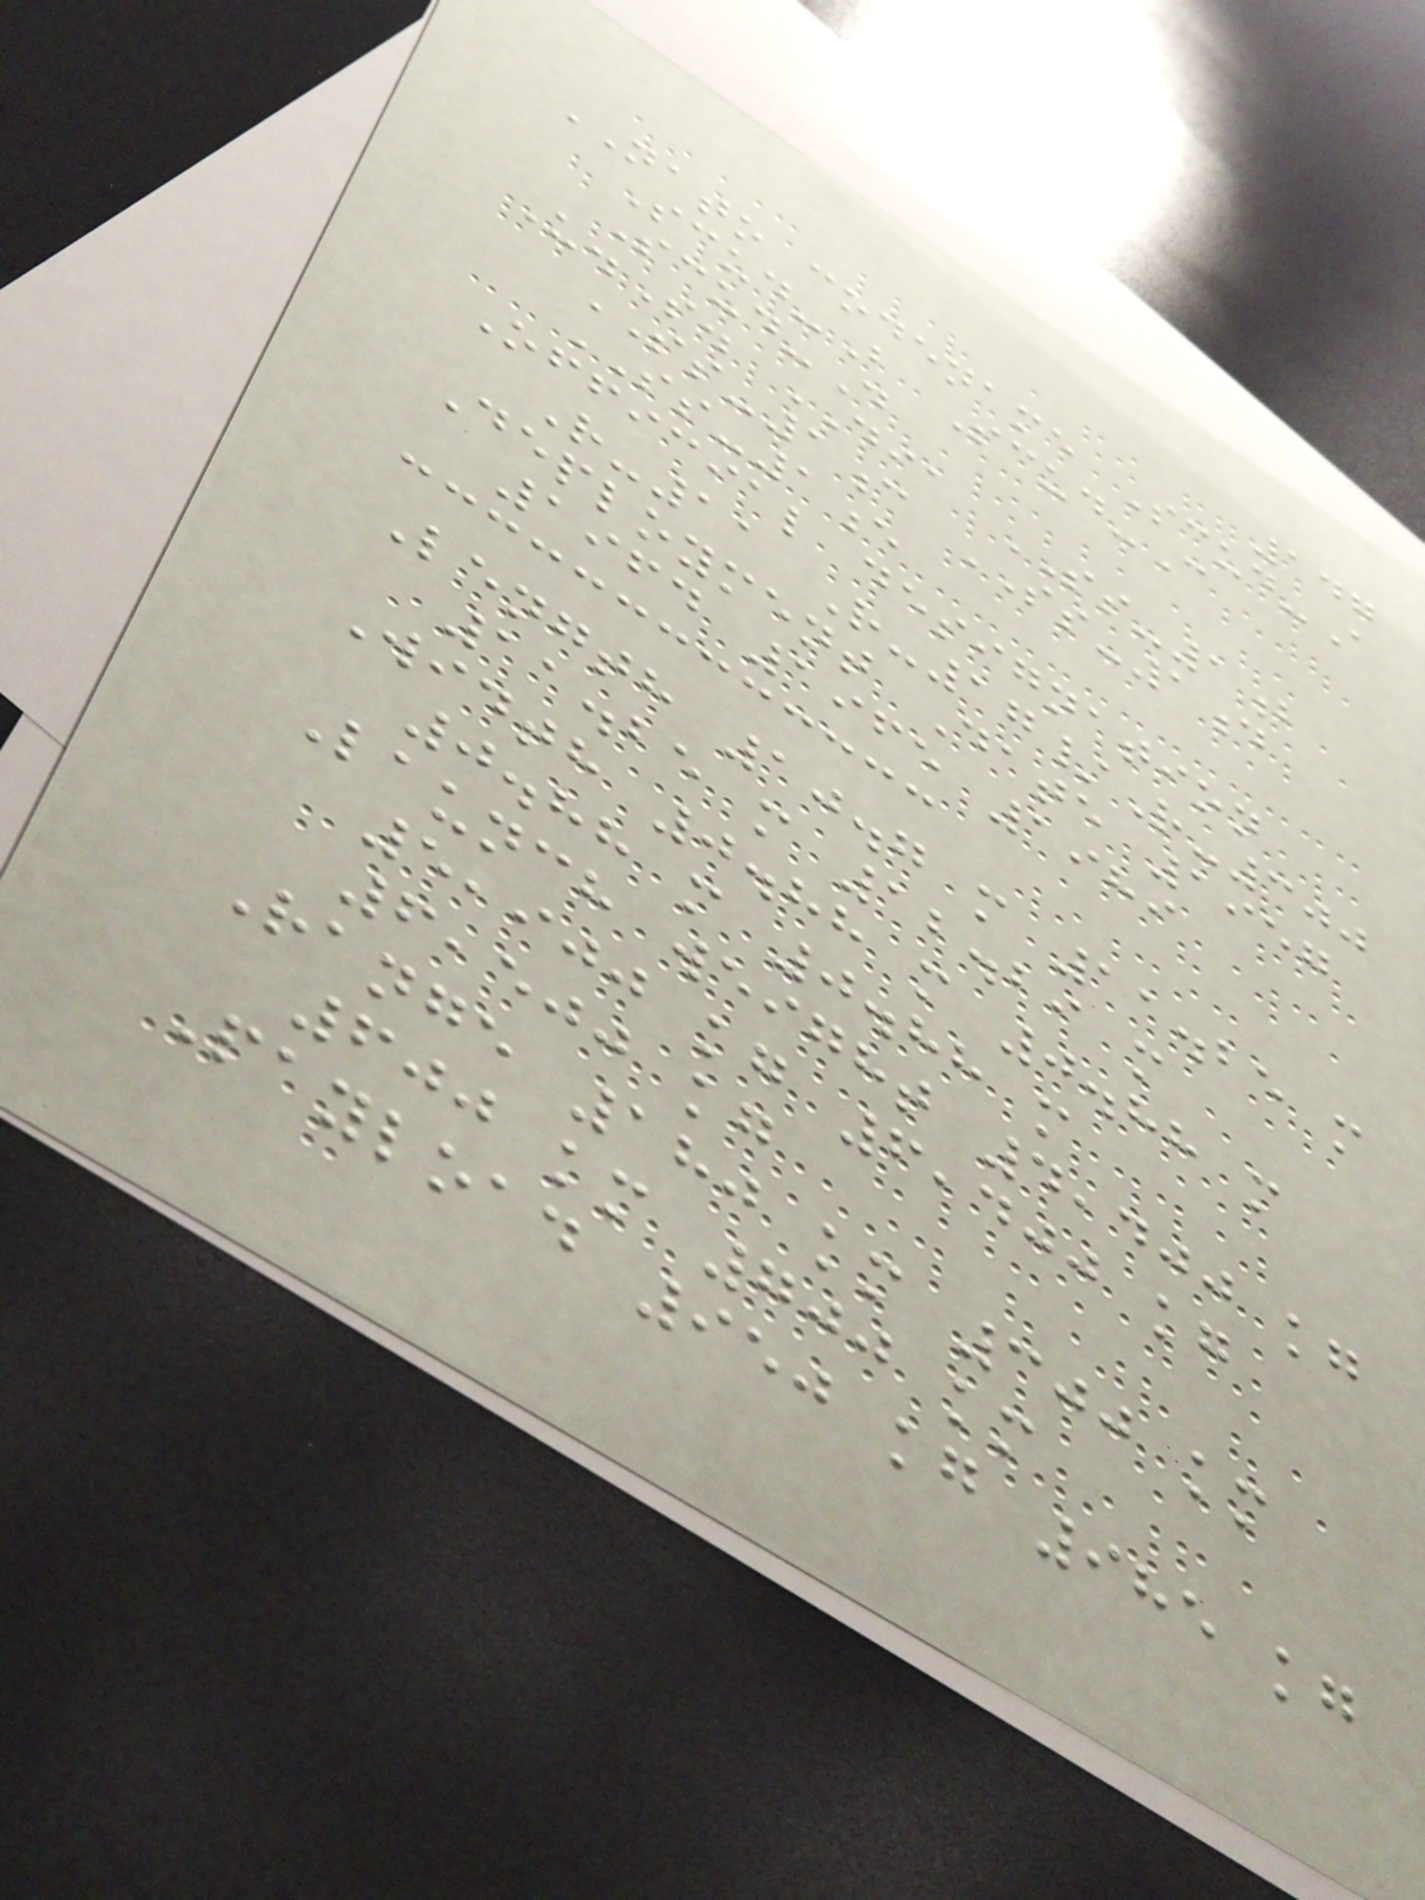147
NATO codename Scud-A
Scud-B Scud-C
Scud-D
U.S. DIA SS-1b
SS-1c SS-1d
SS-1e
Official designation
R-11 R-17/R-300
Deployment Date 1957
1964 1965 1989
Length 10.7 m 11.25 m
11.25 m 12.29 m
Width 0.88 m 0.88 m
0.88 m 0.88 m
Launch weight 4,400 kg
5,900 kg 6,400 kg
6,500 kg
Range 180 km 300 km
600 km 700 km
Payload 950 kg 985 kg
